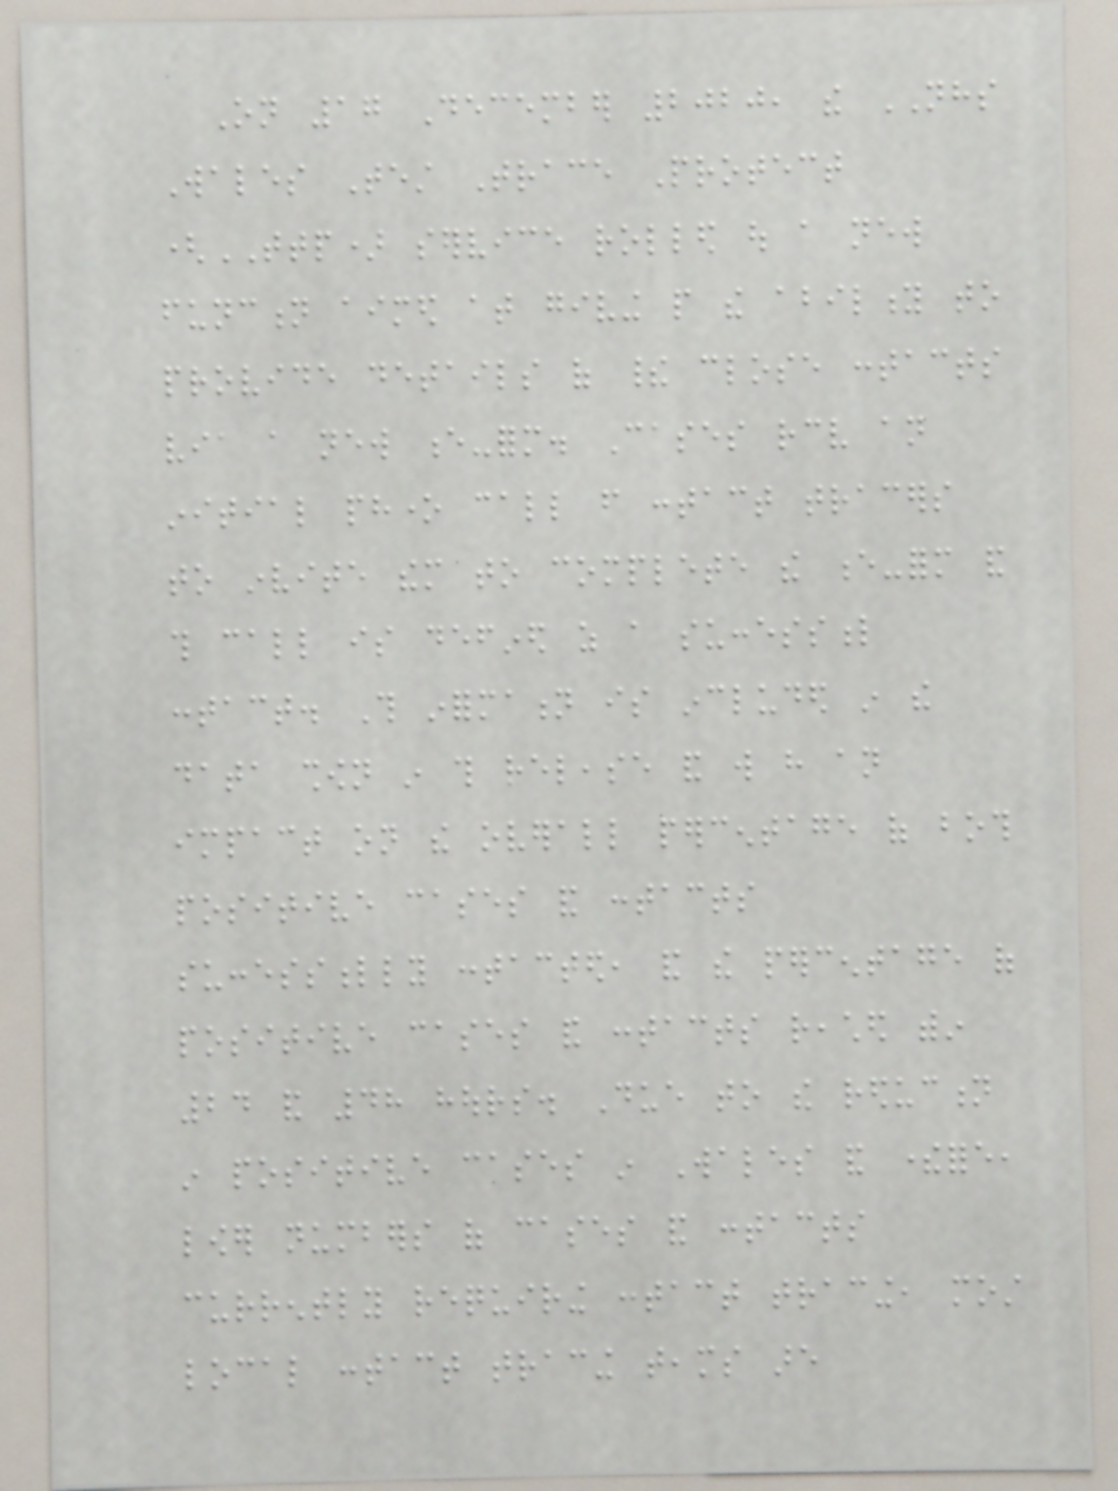On 17 December 2020, the NHS
Wales Test Trace Protect
(TTP) service rolled out a new
function aimed at giving people the ability to
provide details of their close contacts
via a new e-form. Cases receive an
initial phone call from contact tracers
to invite them to complete the e-form and
this call is defined as a successful
contact. This information is included in the
data shown in this release and will have an
impact on the overall percentage of both
positive cases and contacts
successfully contacted, and the percentage of
positive cases and contacts reached within
24 and 48 hours. Due to the reduction
in positive cases in Wales and therefore,
lower numbers of cases and contacts
currently requiring contact tracing, most
local contact tracing teams are
